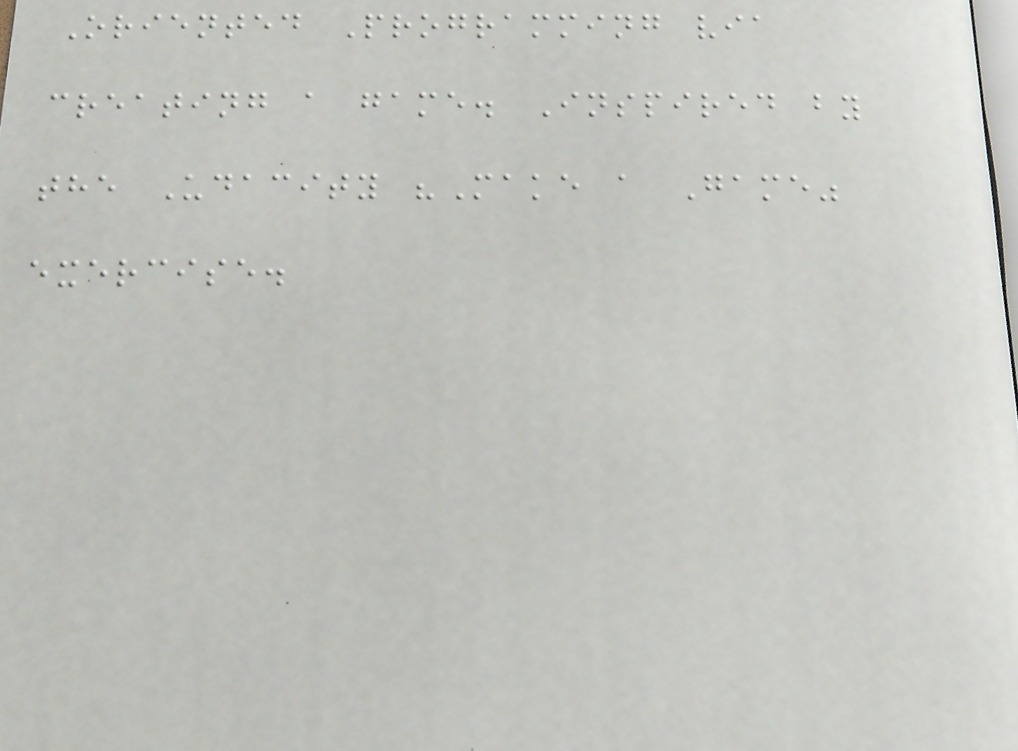Oriented Programming via
creating a game. Inspired by
the Udacity "Make a Game"
exercise.
